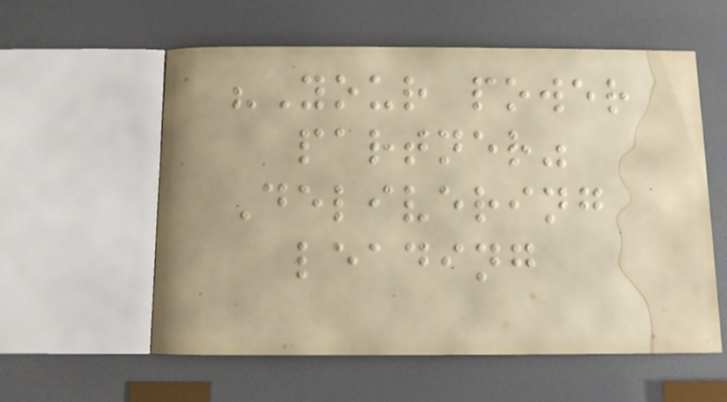"Your power
partner"
Delivering
leading
